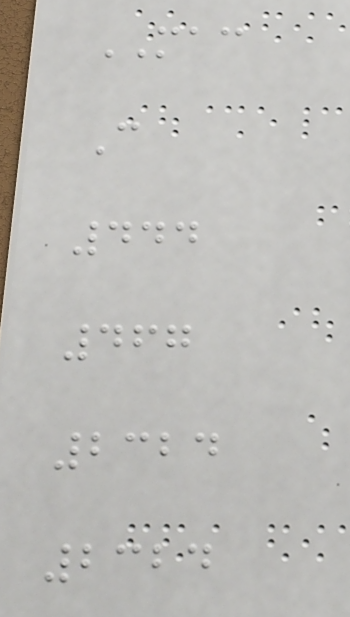MAC
C
444
467
2324
2324
